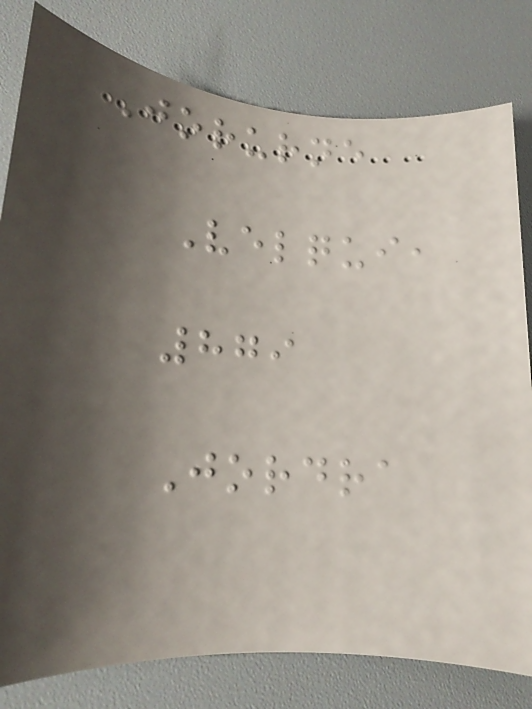Jorurne
Velqui,
879
Jordra
